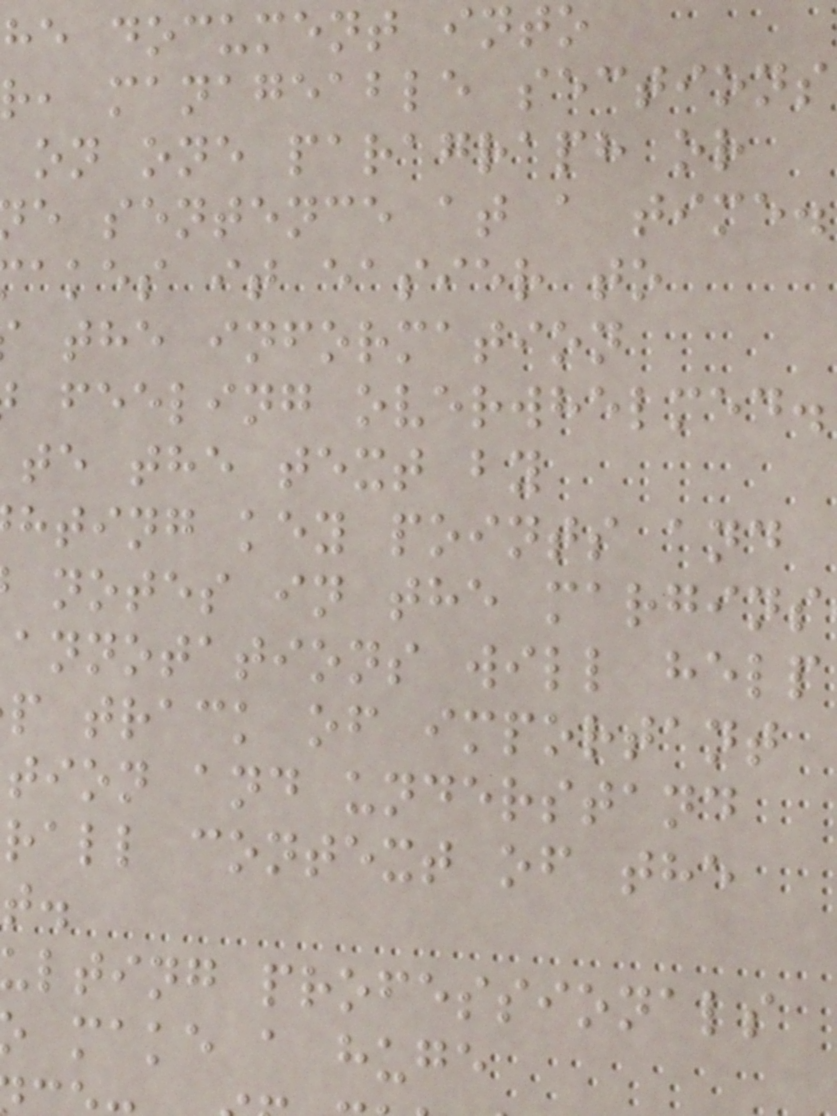he document into
r, manageable sections
on one paragraph or
e sentence at a time.
akes it easier to
the information
feeling overwhelmed.
te the text by
hting key points and
notes in the margins
annotations will help
p track of important
tion and understand
rall context of the
ulting professionals
make a huge
